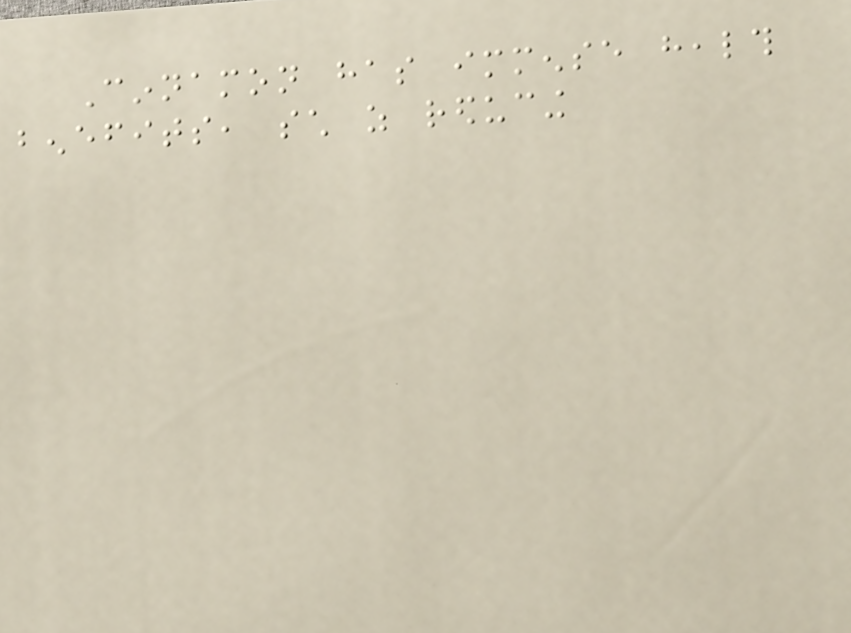Cinnamon has immense health
benefits, such as reducing
